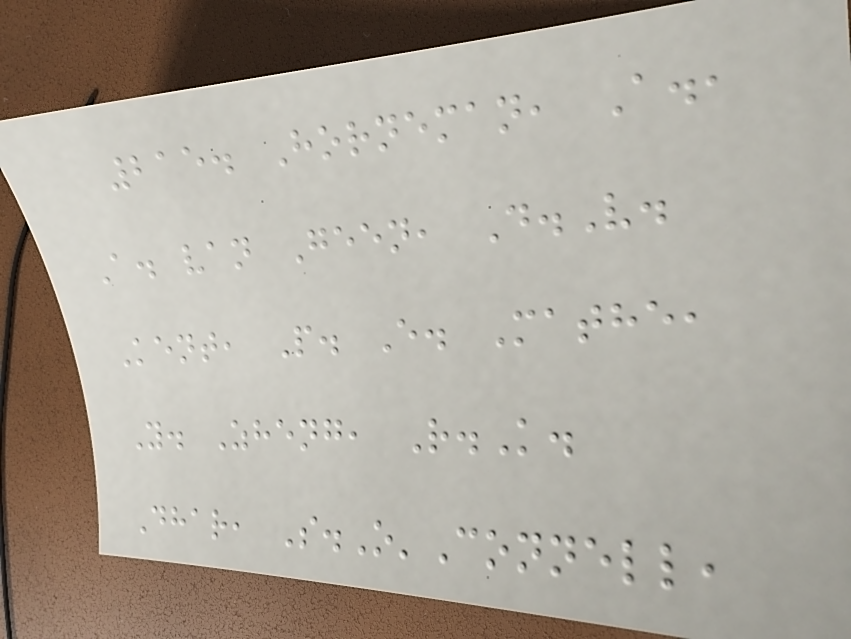215. Horneman, A.,
A. van Geen, D.V.
Kent, P. E. Mathe,
Y. Zheng, R.K.
Dhar, S.O'Connell,
